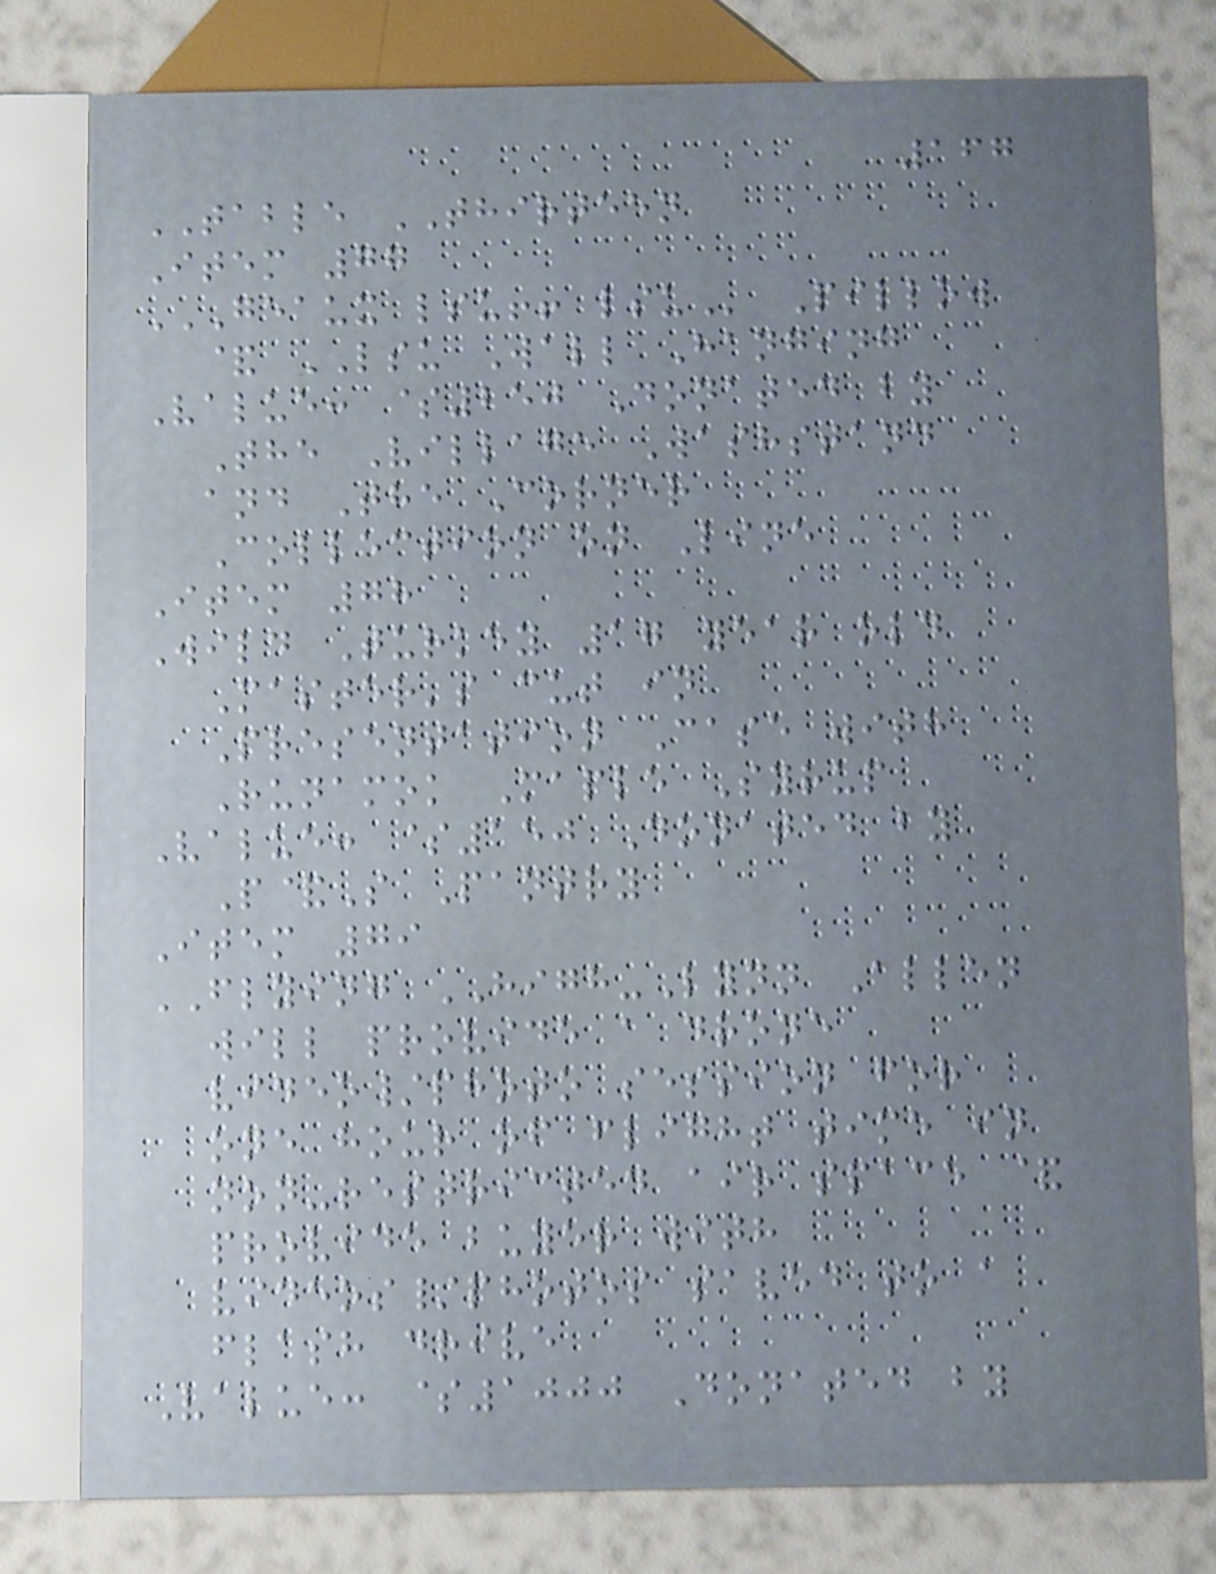167
TABLE THIRTEEN
Item 77
GEAUX LSU!! LSU Pillow
& LSU Wall Hanging
Value: $250 Donated by
The Village Washstand
and The Corner
Collection on Line
Item 78
Wild Turkey 17 year old
Master's cut in
Presentation Case with
Runamok Maple Syrup
Value: $150 Donated by
P&S Pantry
Item 79
FLYING HIGH-Lynn Allen
will provide a drone
video/photo session for
one hour of flight time in
non-restricted air space &
provide buyer with
videos/photos saved to a
flash drive
Value: $1000 Donated by
